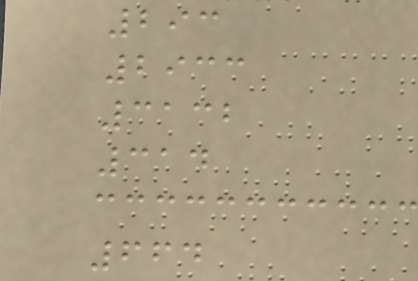293
2933
3132
314
664
